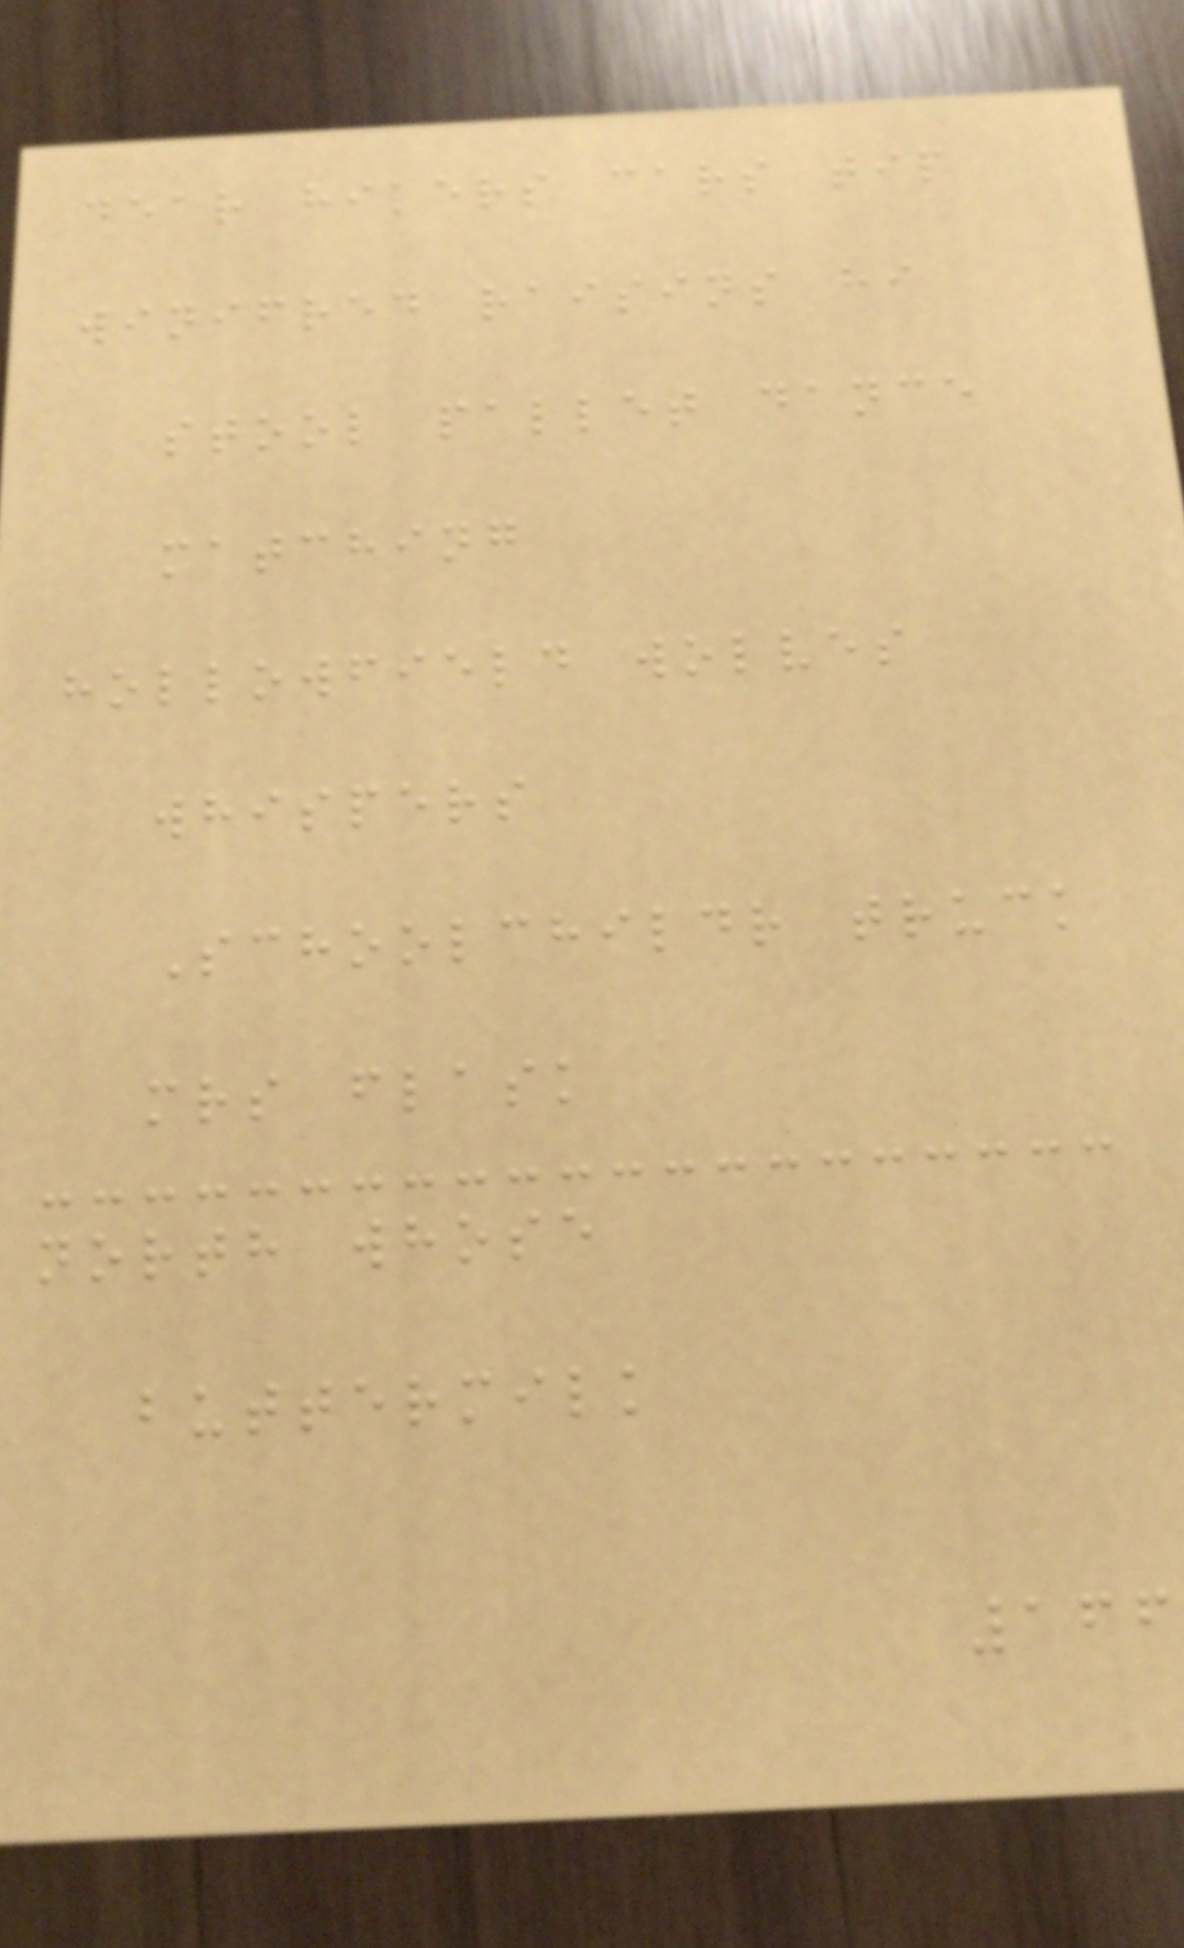dear hikers cars tip
winifred raisins hi
stool pallet dance
matching
hollowfield wolves
whispers
Schoolchildr truck
mrs flask
north whose
buttermilk
166
